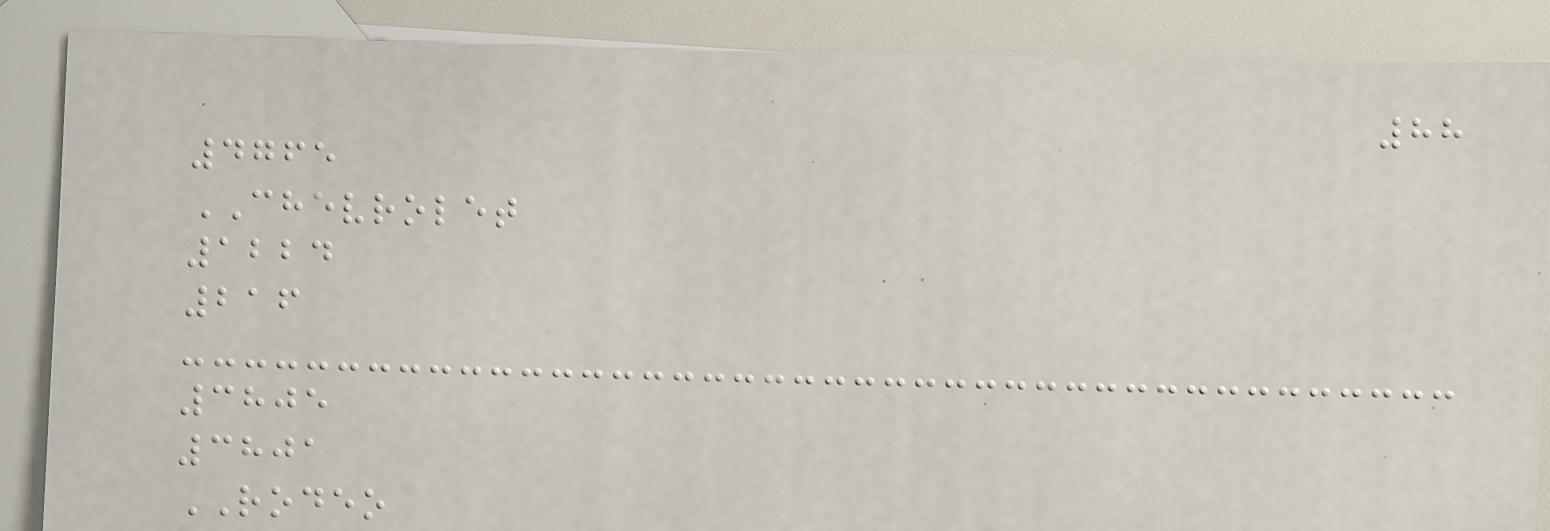88
4765
CHEVROLET
1224
216
3805
3801
RODEO
